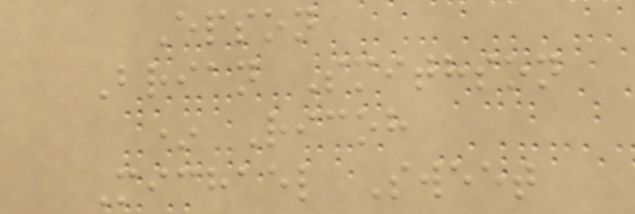Epson
Brian Smithson
* Ricoh
Michael Sweet
